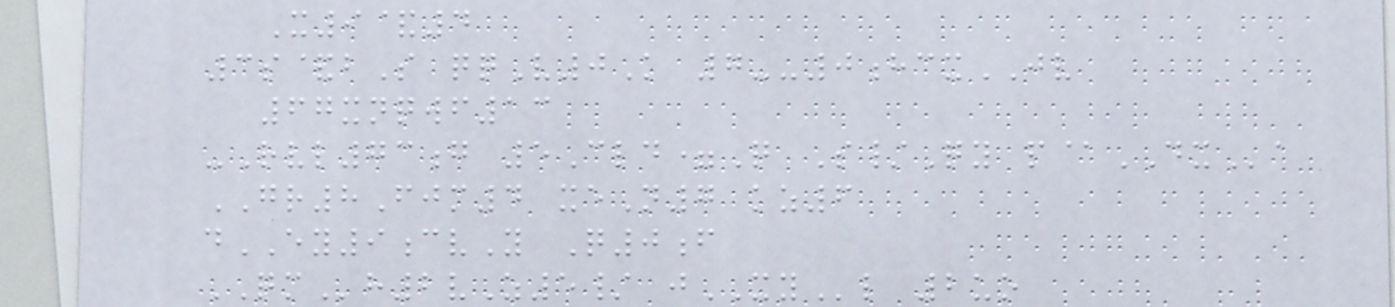X9&4
3s&bS qqV0K 7--0hcxJV
67xnqwf13
-Rvl73g 5Cld=Q S/Qy p@DXa
GR8Fjm4 xeN7 kz6
dEY9cvY Q0f
QMh2vZ5/ jXYl 2uo
